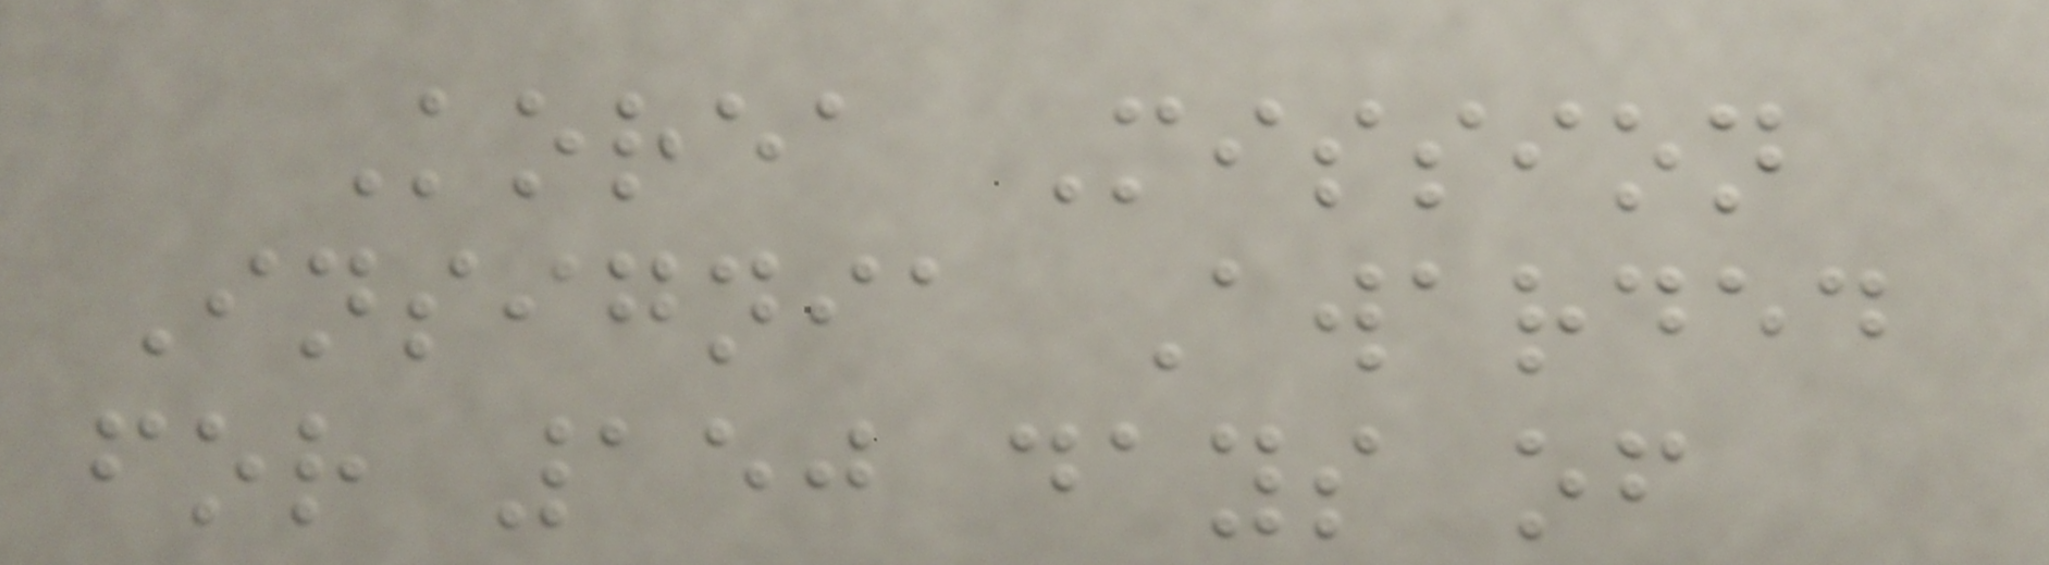Korea Mission
Insignia Awarded
for 150 days of
